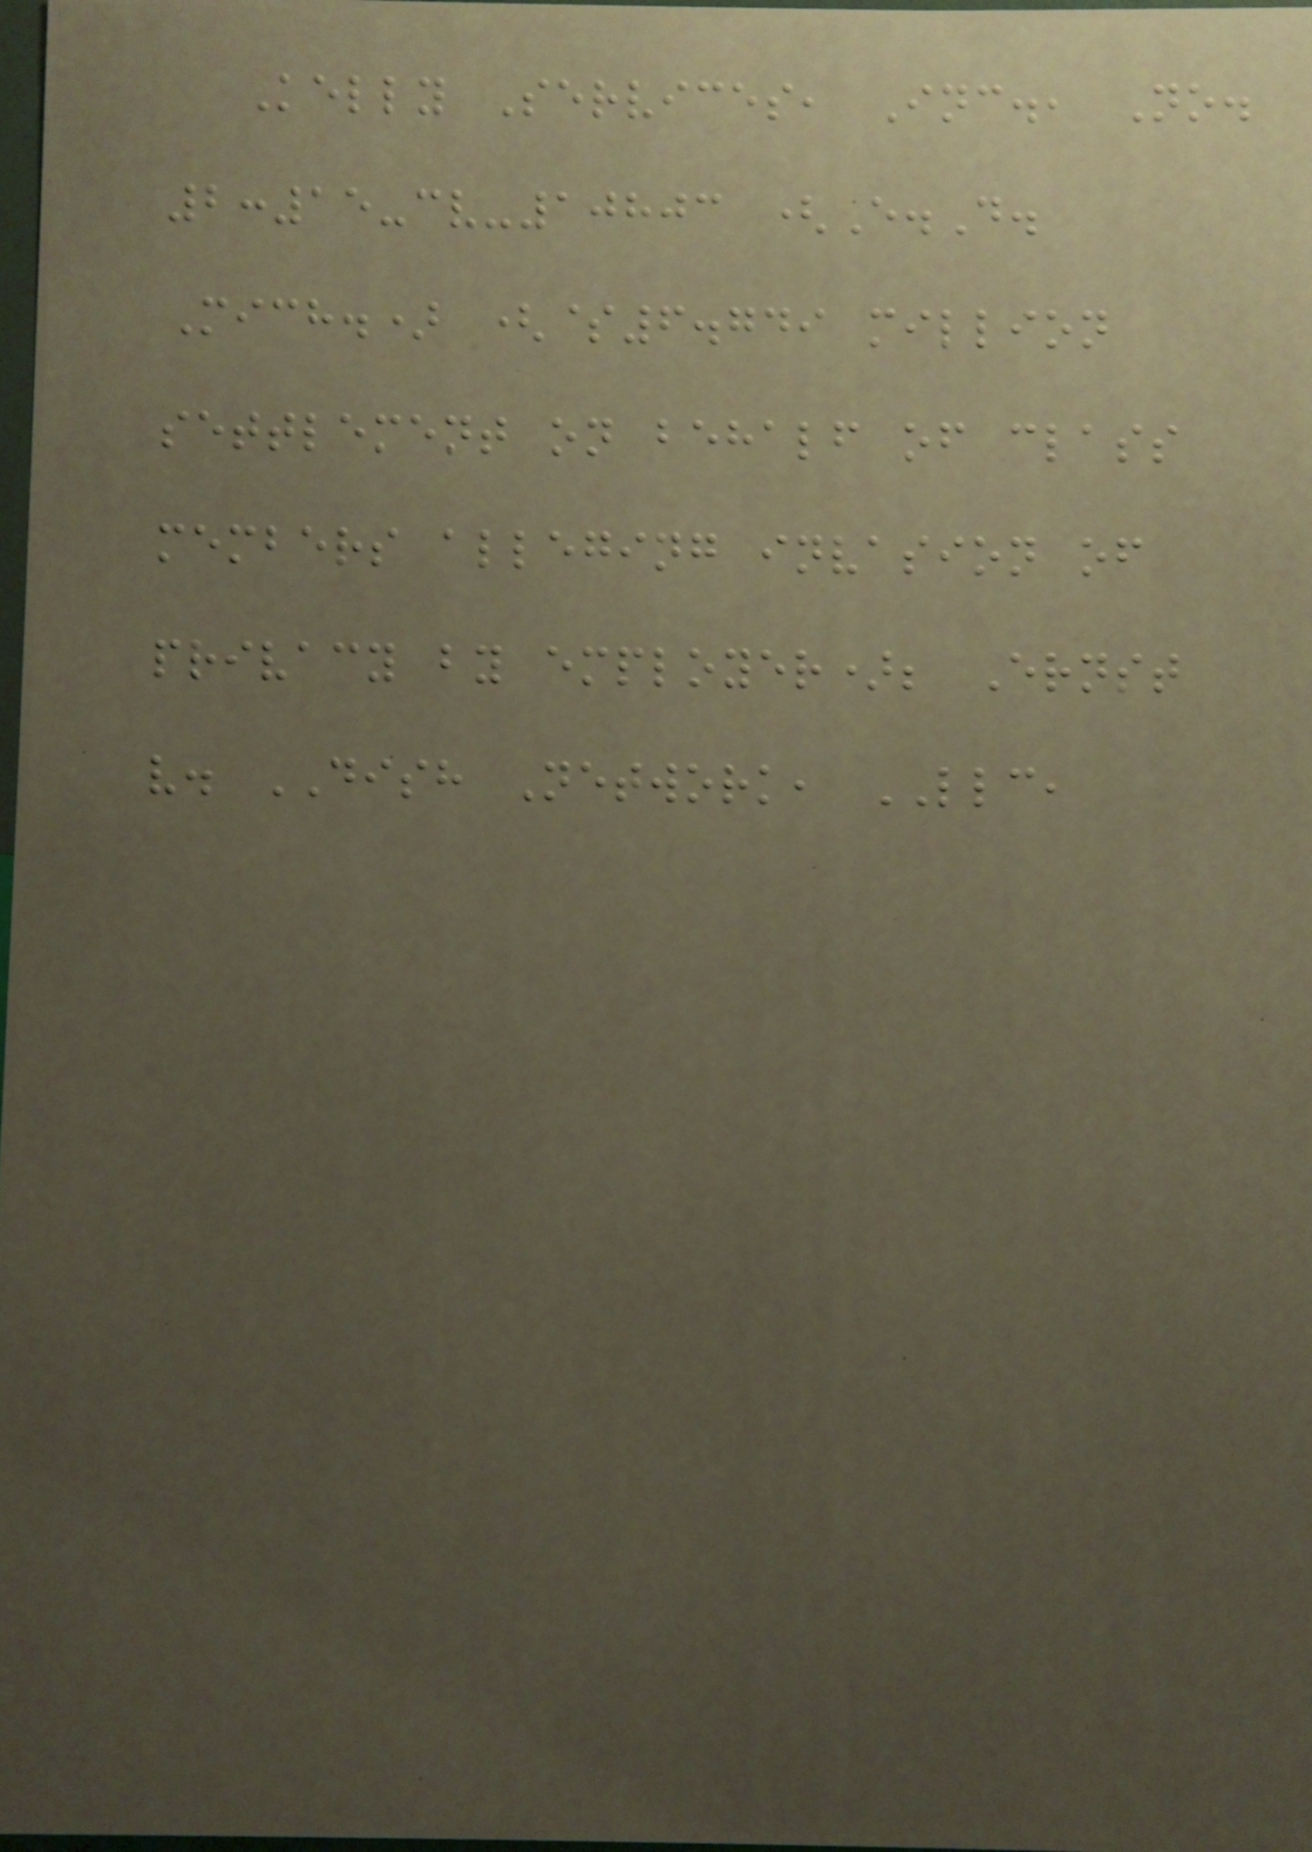Kelly Services, Inc., No.
2:15-cv-10803 (E.D.
Mich.) ($6.749 million
settlement on behalf of class
members alleging invasion of
privacy by employer); Ernst
v. DISH Network, LLC,
